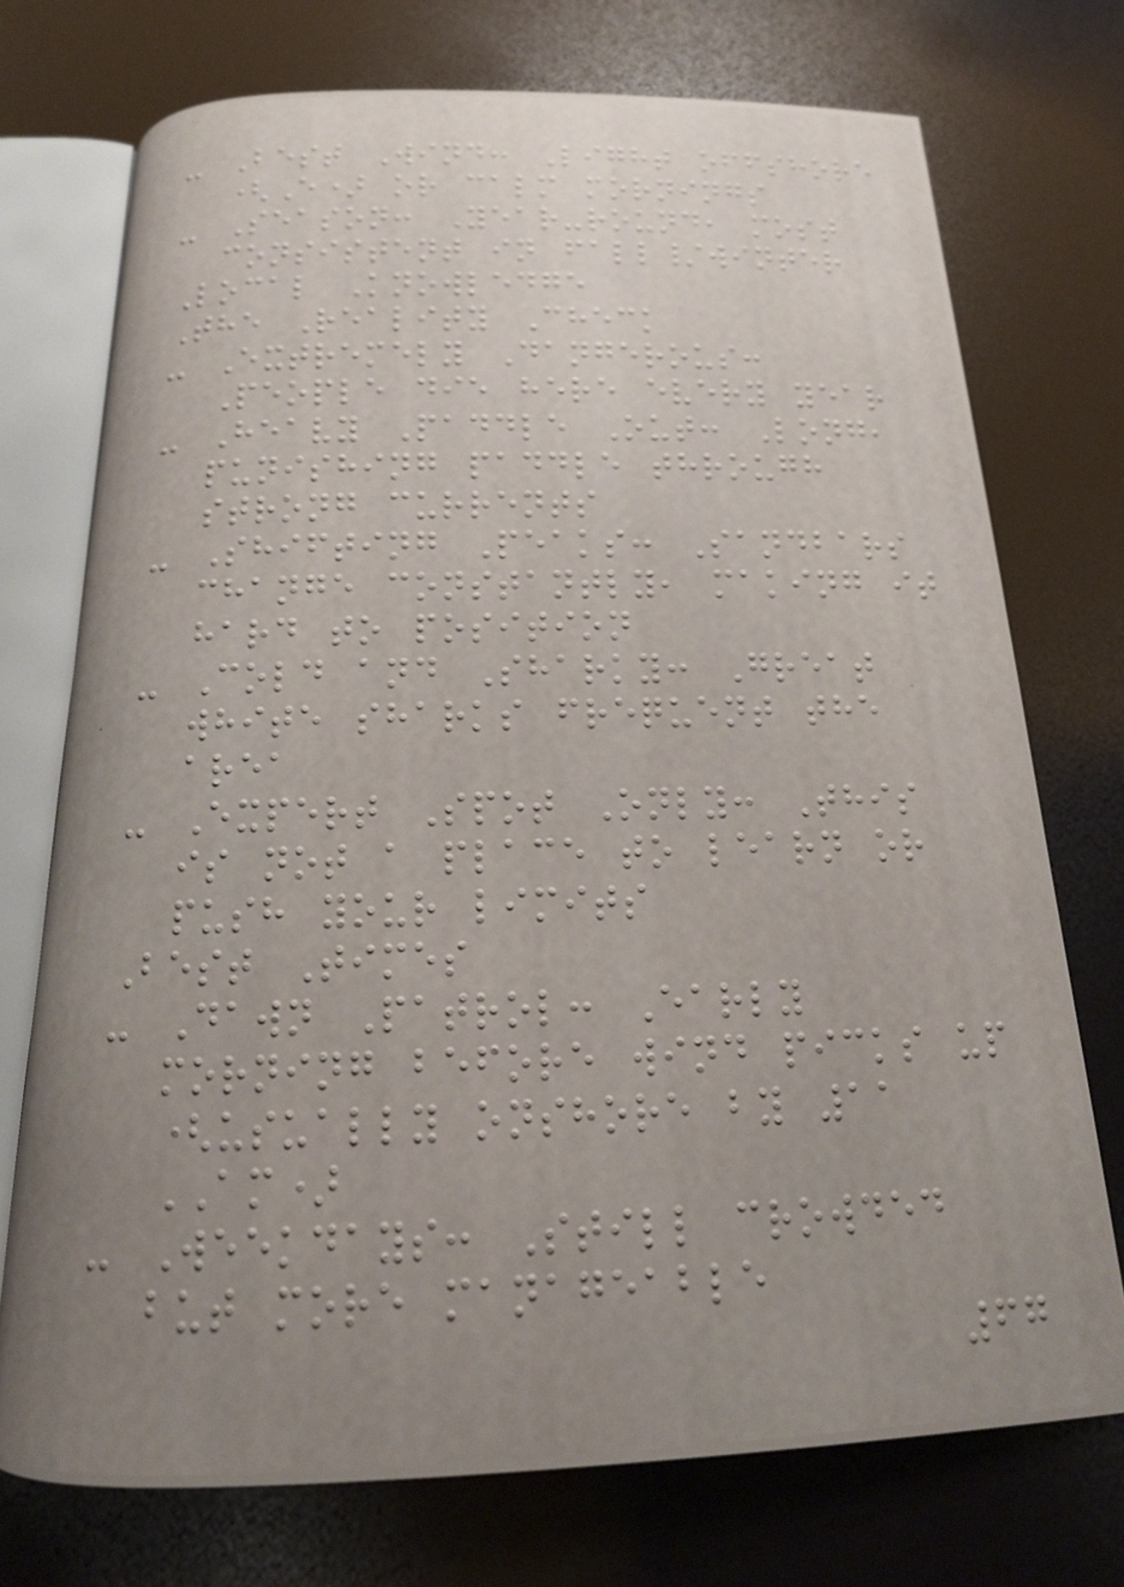- Best Wind: Light offshore
(E) or calm mornings
- Season: Year-round, most
consistent in fall/winter
Local Knowledge
The Reality Check
- Extremely Dangerous:
People die here every year
- Heavy Paddle Out: Long,
punishing paddle through
strong currents
- Shifting Peaks: Sandbars
change constantly, making it
hard to position
- Cold and Sharky: Great
white sharks frequent the
area
- Expert Spot Only: This
is not a place to learn or
push your limits
Best Times
- Dawn Patrol: Early
morning before wind picks up
(usually onshore by 11
AM)
- Weekdays: Still crowded
but more manageable
67
